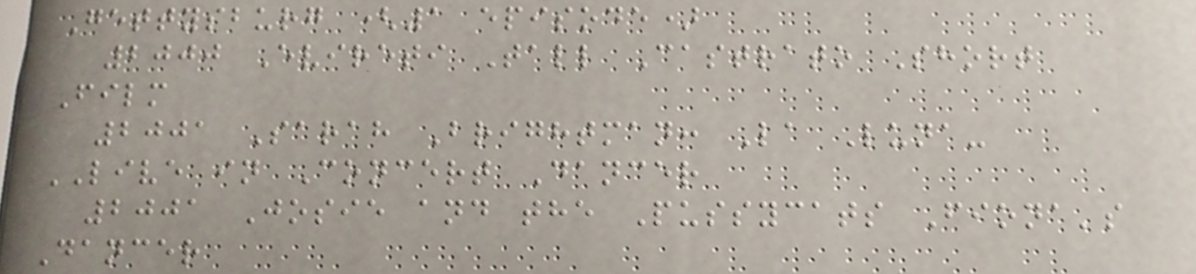Gettysburg (1 episode)
2000 Evireti Tall Castrato Short
Film
2001 Sarah Brightman: La Luna-
LIVE in Concert Dancer
2001 Josie and the Pussycats Fiona's
Dancer
